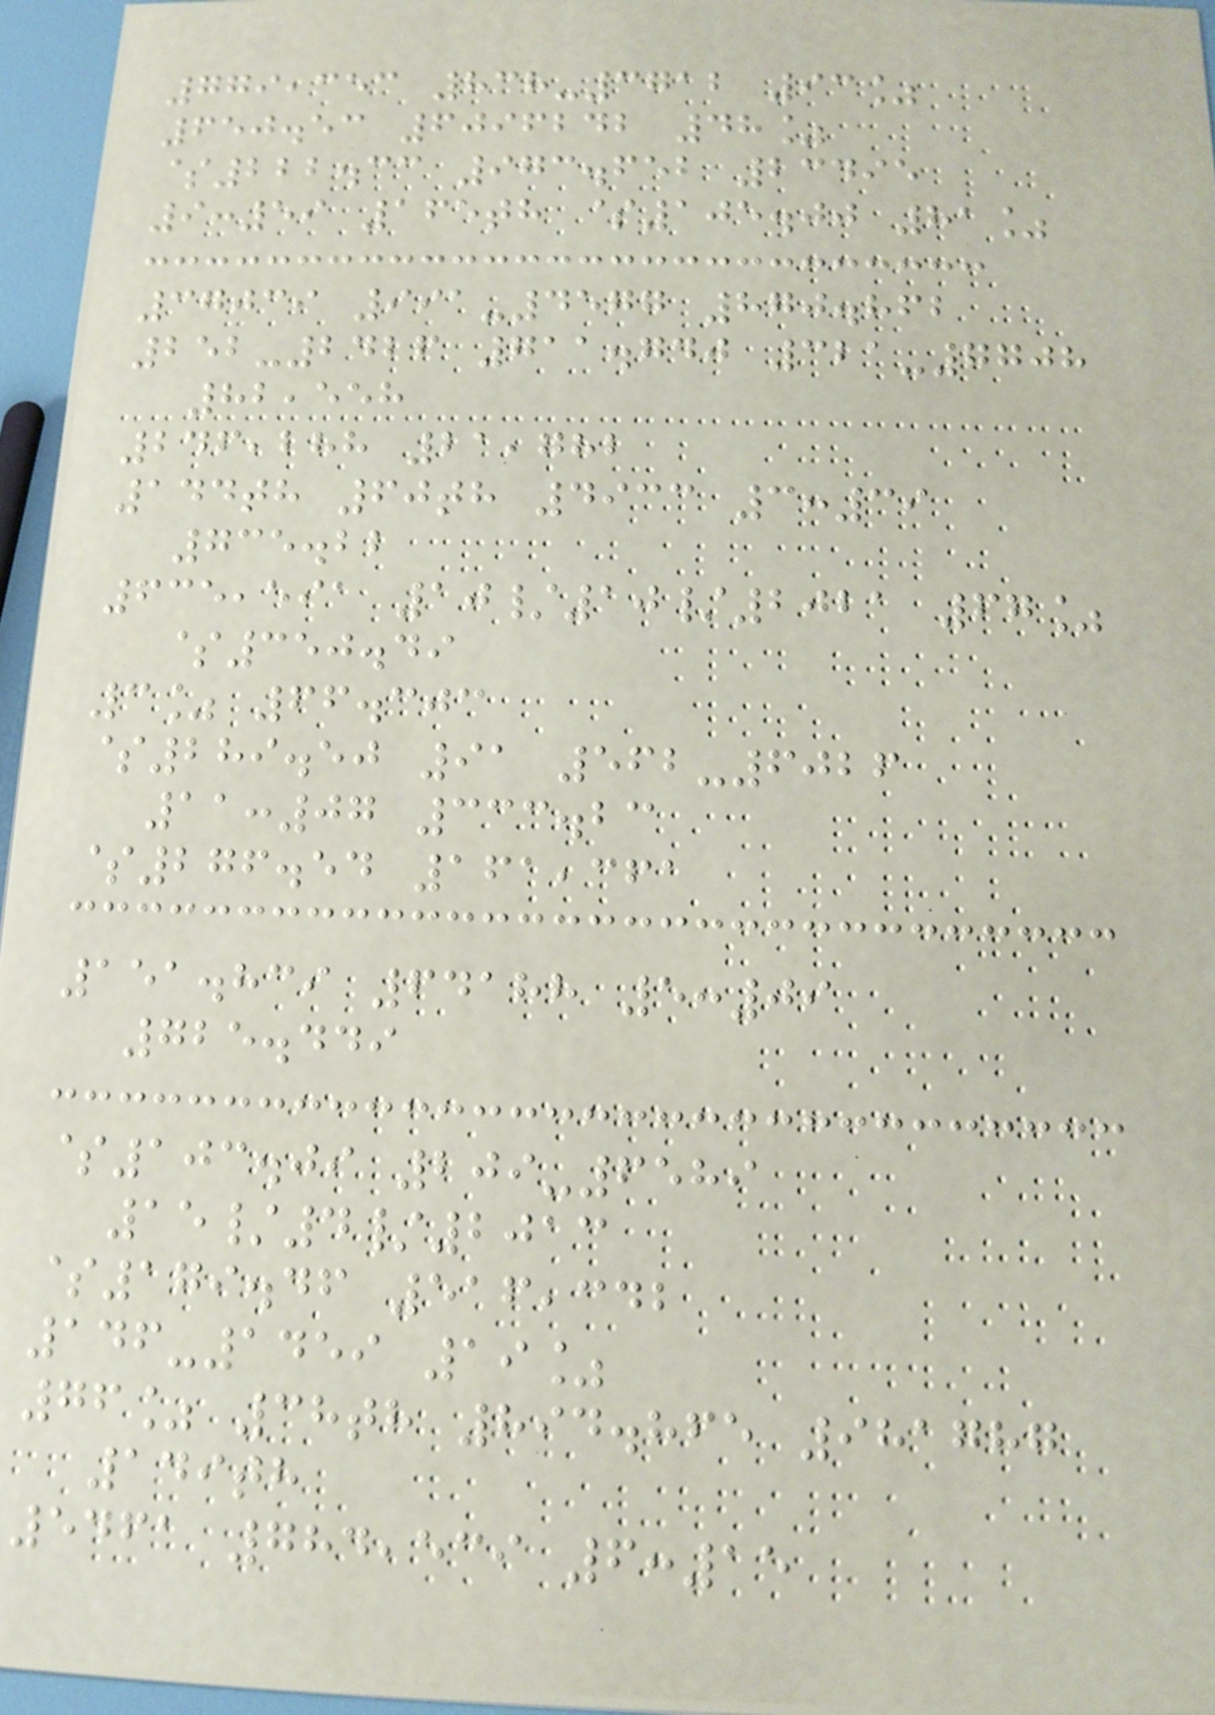779,353 838-3712 93%
650.53 6096242 48%
$222.33 973.652 23495
9:59 165th $105.00 81%
37039 991-4577 870.862
252-2426 711.740 321-7708
82,558
246,288 21,782
144th 60th 4933 3:39
735.22
635,591 10/10/2021 67%
$350.49
3% 66.303
$289.50 91 562-6026
11:07 333.23
$276.54 161,361
151.839 64188 5:09
725.449
$103.09 209-6589
15/4/2013
$179.46 516,342
146-1459 19%
76% 38th 894.865 981787
149th
5461 784,539 6:15
